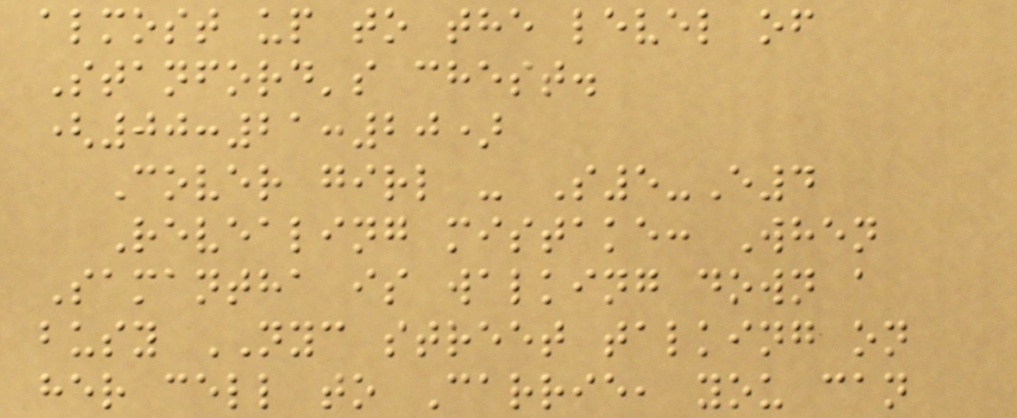almost up to the level of
Stanford's chest.
(00:21:20)
Cover girl - S5-E4
Revealing mistake: When
Samantha is walking down a
busy NYC street talking on
her cell to Carrie, you can
